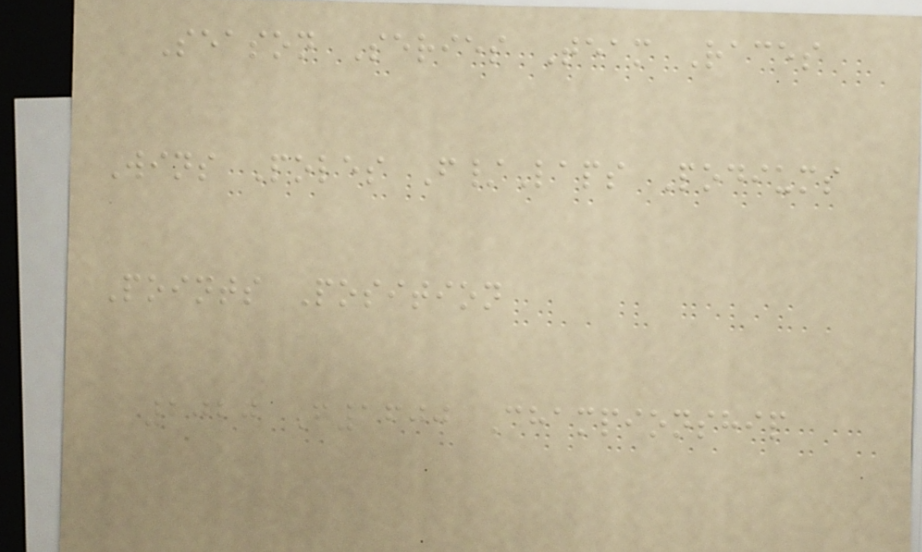Season Series Team Races
Wins Poles F/Laps Podiums
Points Position
2020 F1600 Championship
